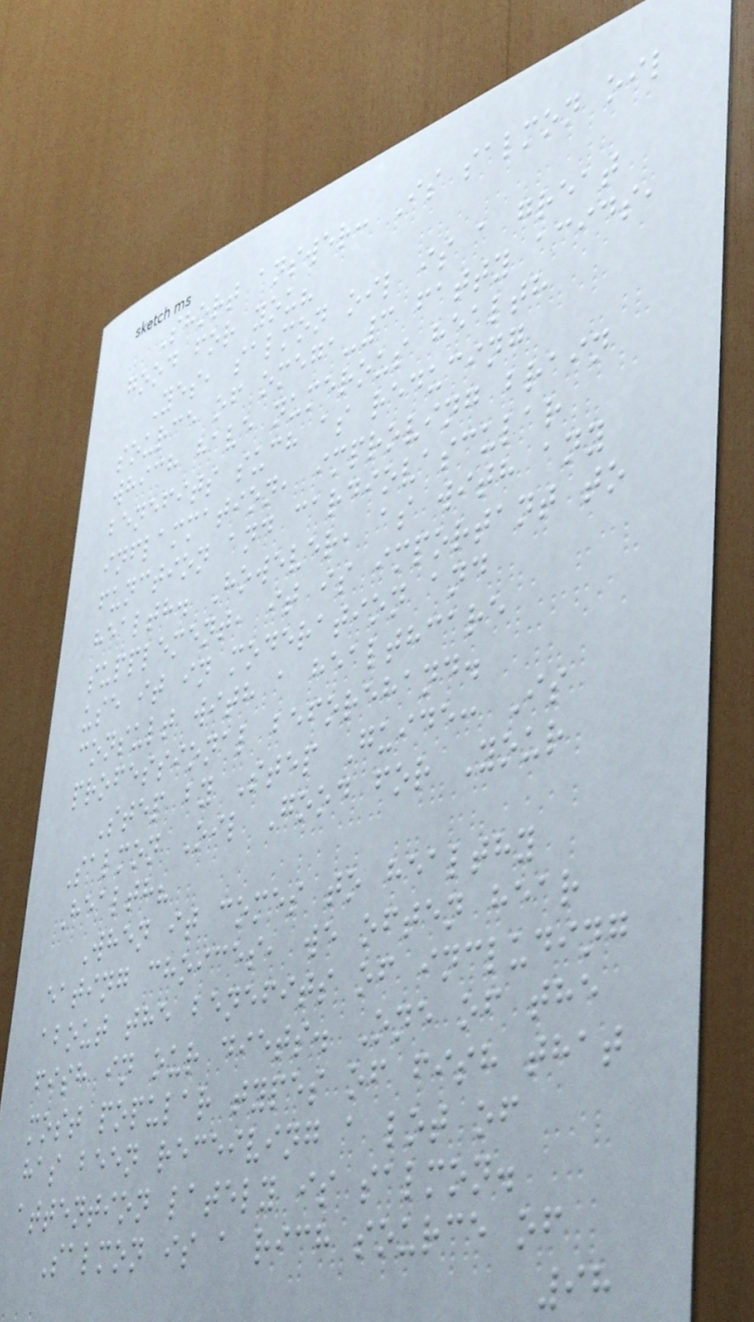Short answer: Is salmon oil
good for you?
Yes, salmon oil is a great
source of omega-3 fatty acids,
which have numerous health
benefits such as reducing
inflammation, improving brain
function and cardiovascular
health. However, as with any
supplement, it is important to
use it in moderation and
consult with a healthcare
professional beforehand.
Step by Step Guide: Is
Salmon Oil Good for Your
Health?
When it comes to healthy
eating choices, we often hear
about the benefits of including
fish in our diets. One of the
most popular types of fish that
has been receiving a lot of
attention lately is salmon.
Salmon is a rich source of
98
